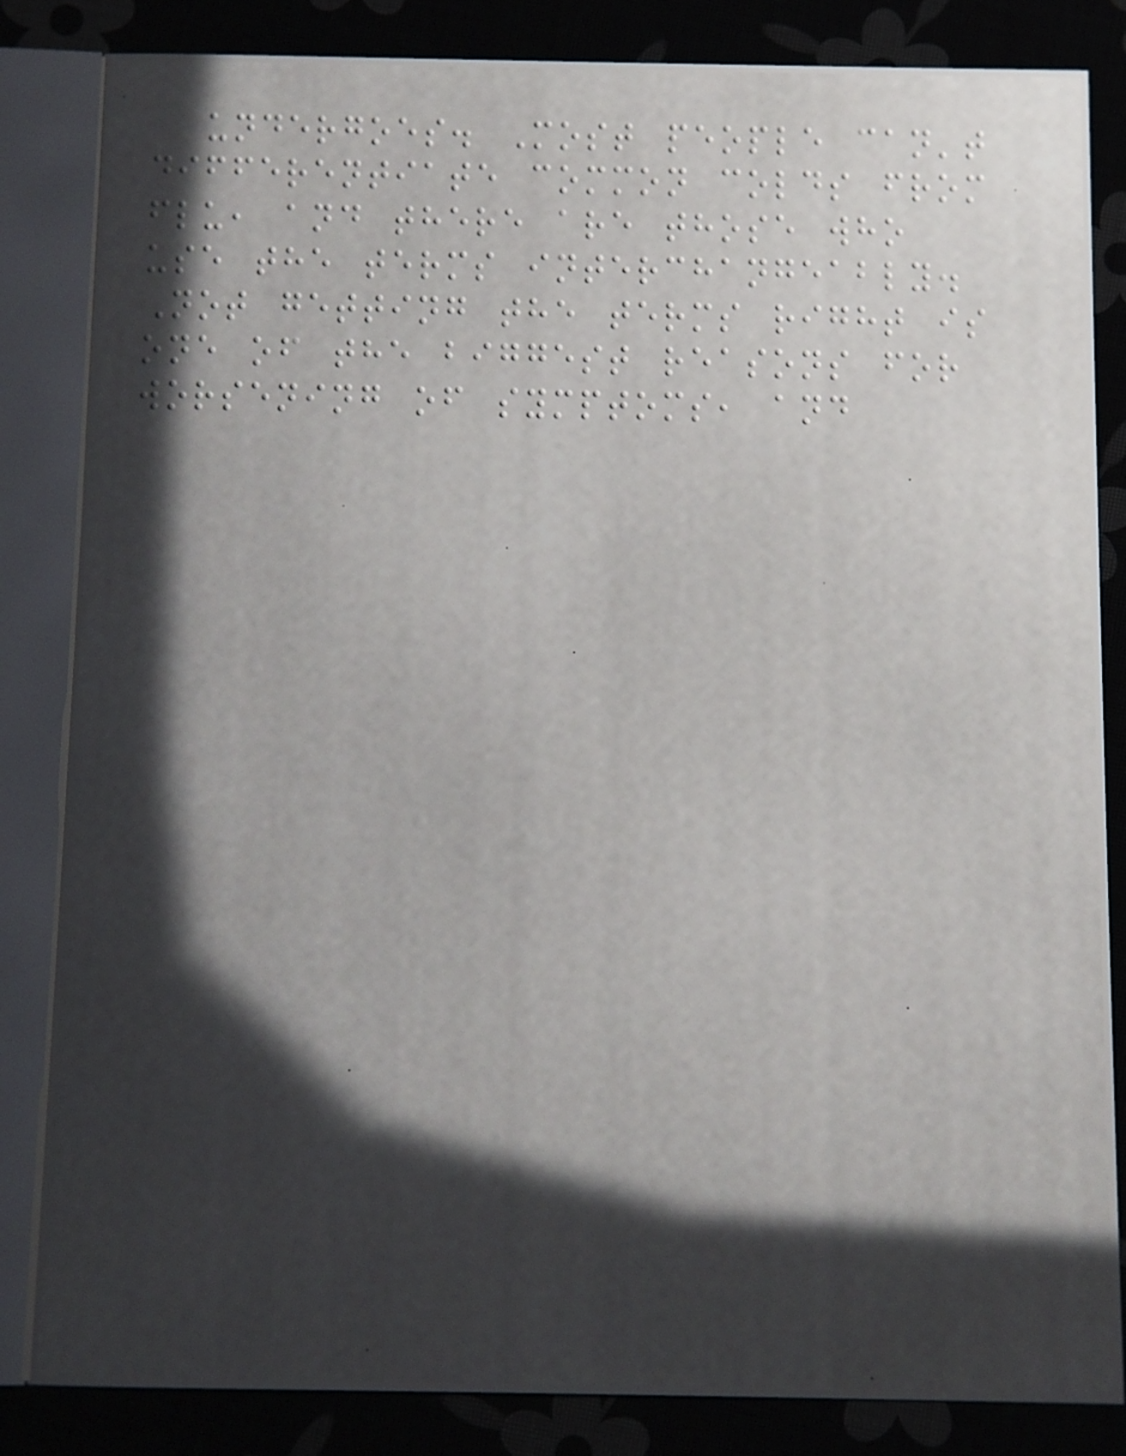undergoes. Most people can't
differentiate common colds from
flu, and there are those who
use the terms interchangeably.
Not getting the terms right is
one of the biggest reasons for
worsening of symptoms, and
